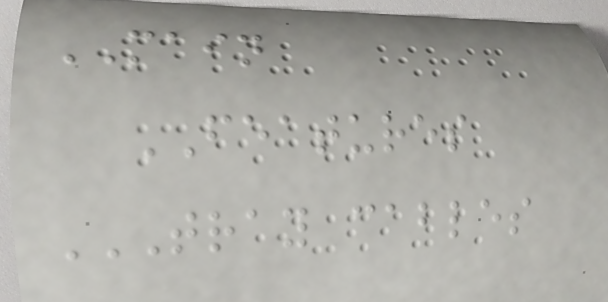MAIN
FEATURES
TRAY CABLES
